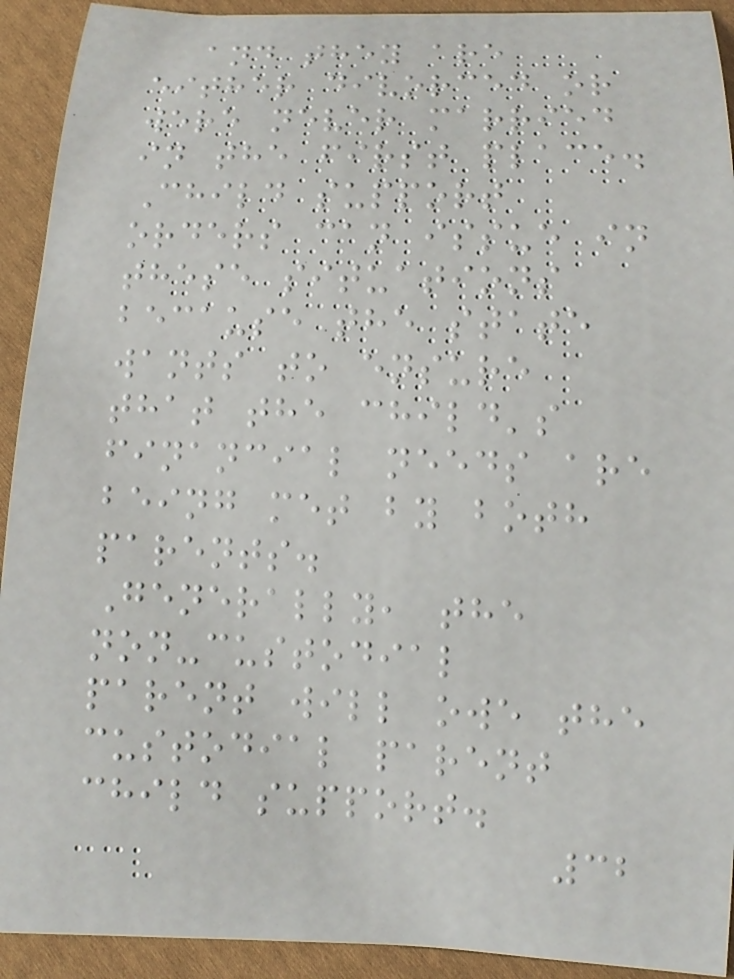and they are
either divorced or
were never married
in the first place.
Child support
orders can issue in
these situations
because the state
wants to ensure
that the child's
financial needs are
being met by both
parents.
Generally, the
non-custodial
parent will owe the
custodial parent
child support.
32
